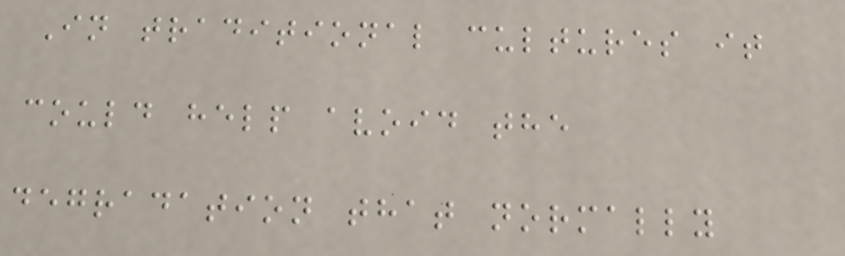In traditional cultures it
could help avoid the
degradation that normally
